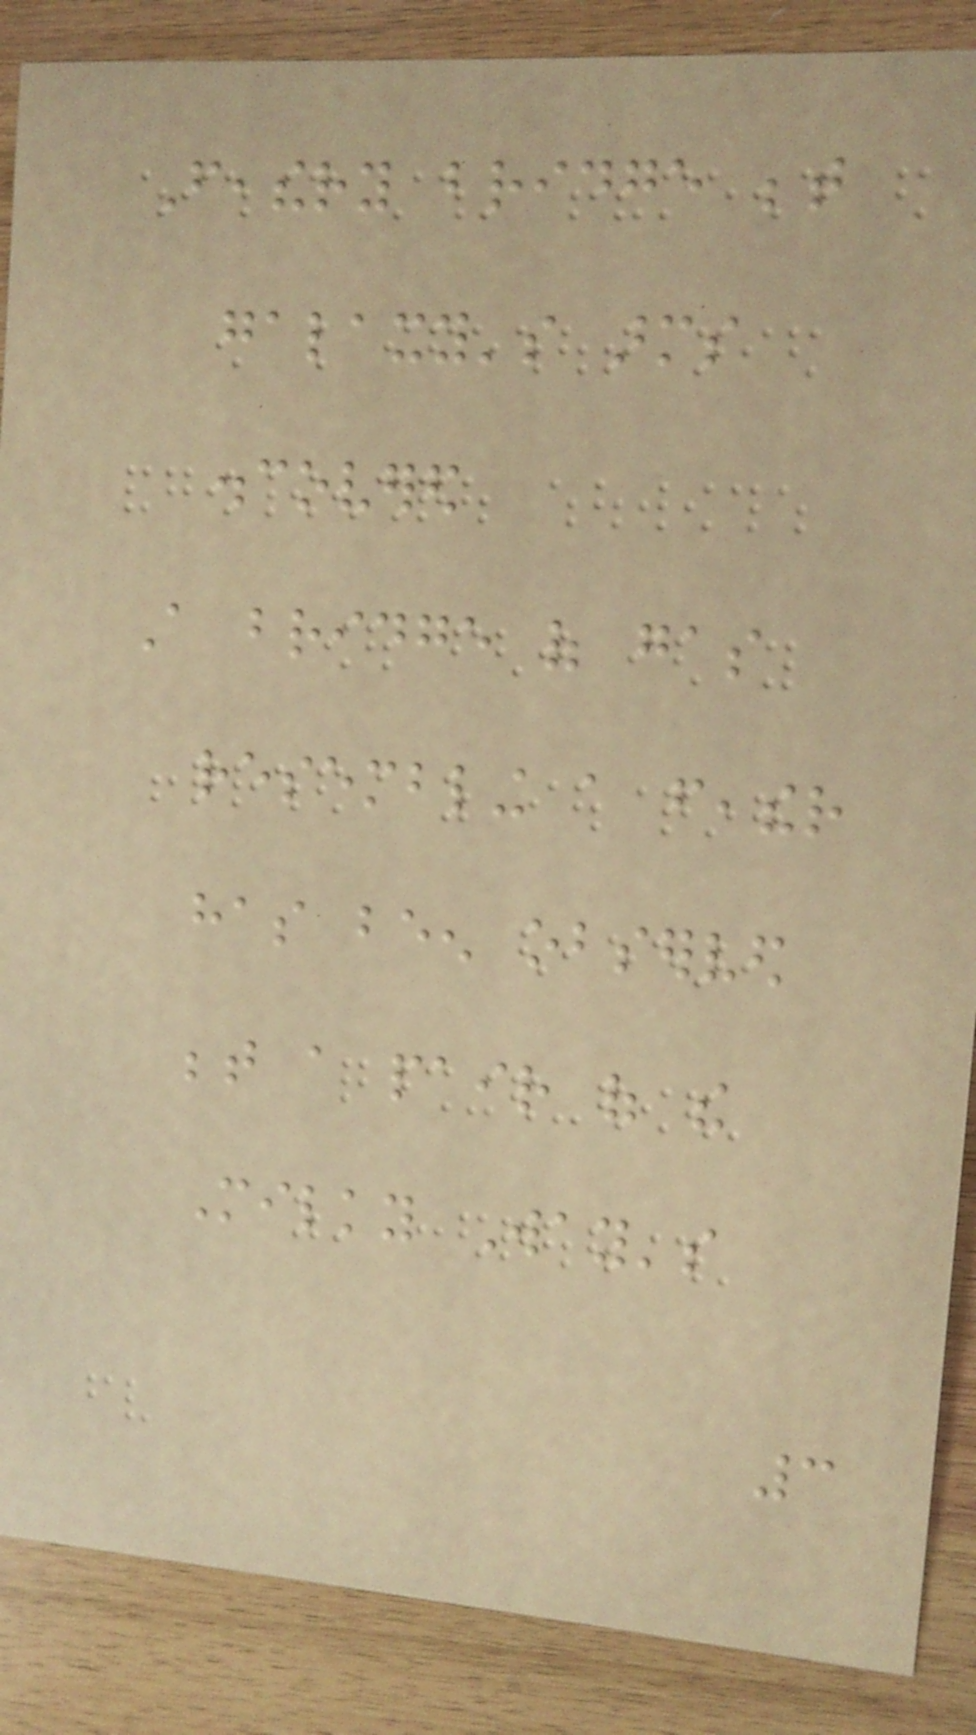Feathery bridge between
galaxy's arms
discovered
A bridge of gas
resembling a feather
has been observed
between a pair of the
Milky Way's
3
